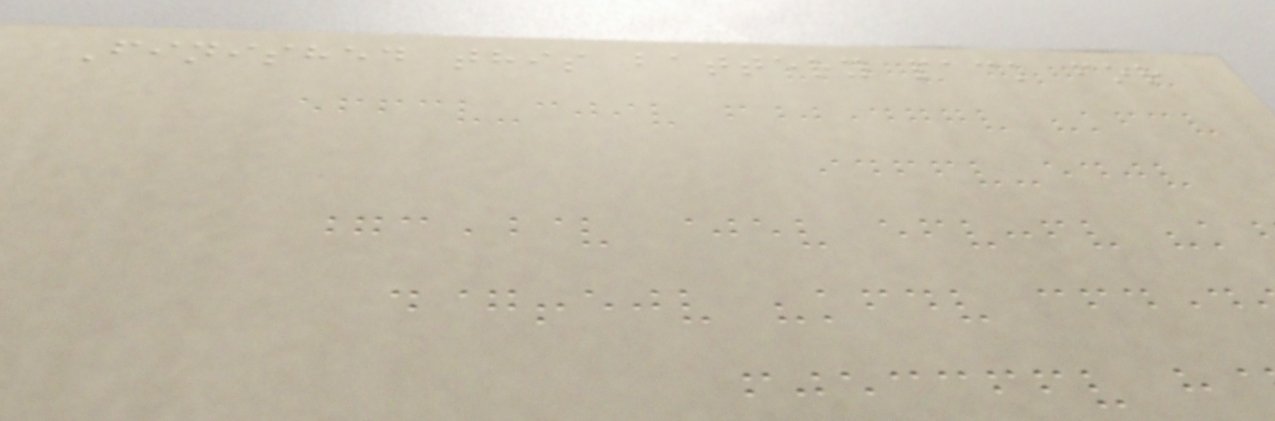Finished this battery pack for
